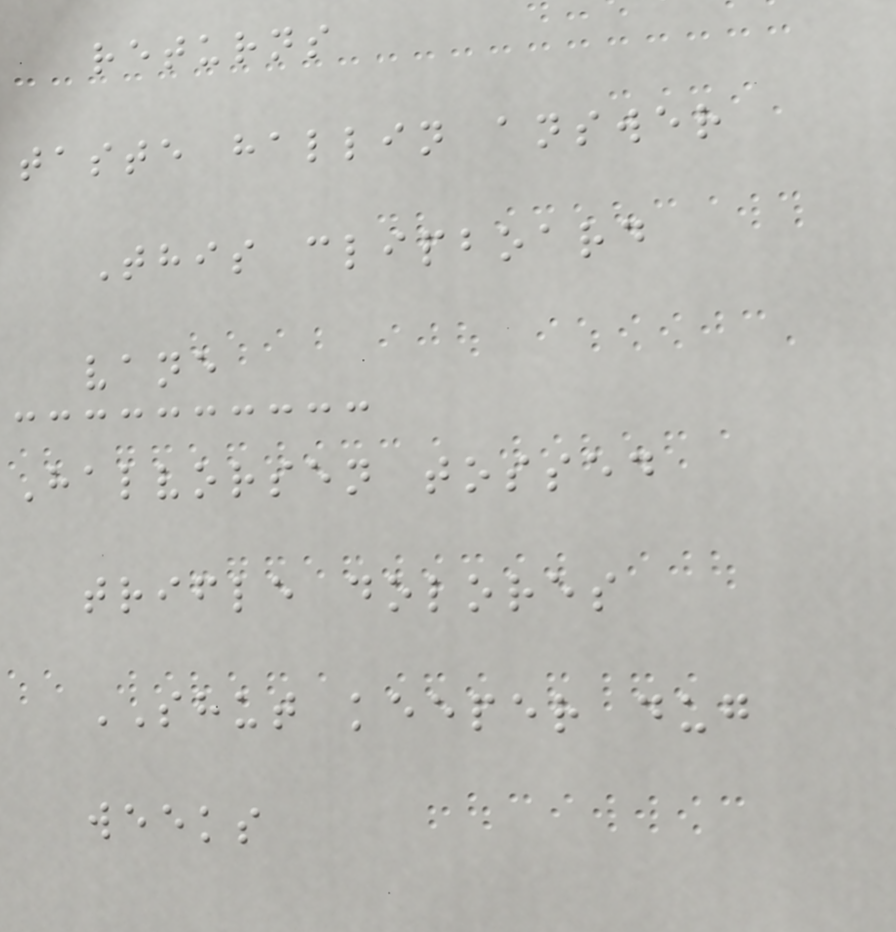returns
taste hallin answer
This clipboard
vane
Halvorsen tossed
trifle dolores
SHUT keeper dug
weeks
